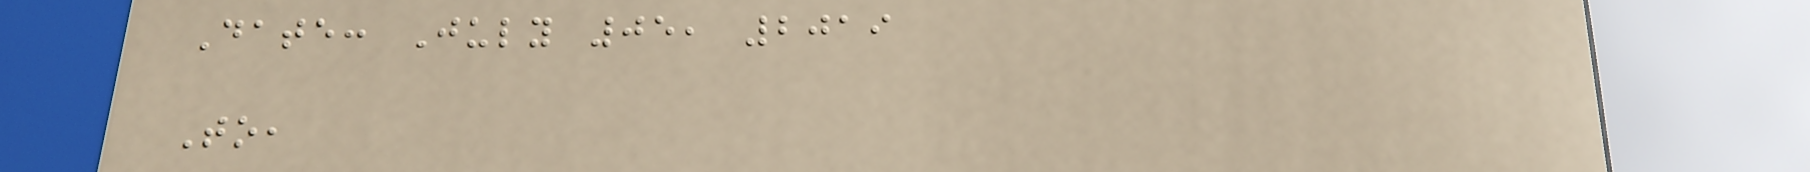Date: July 05, 2019
To,
